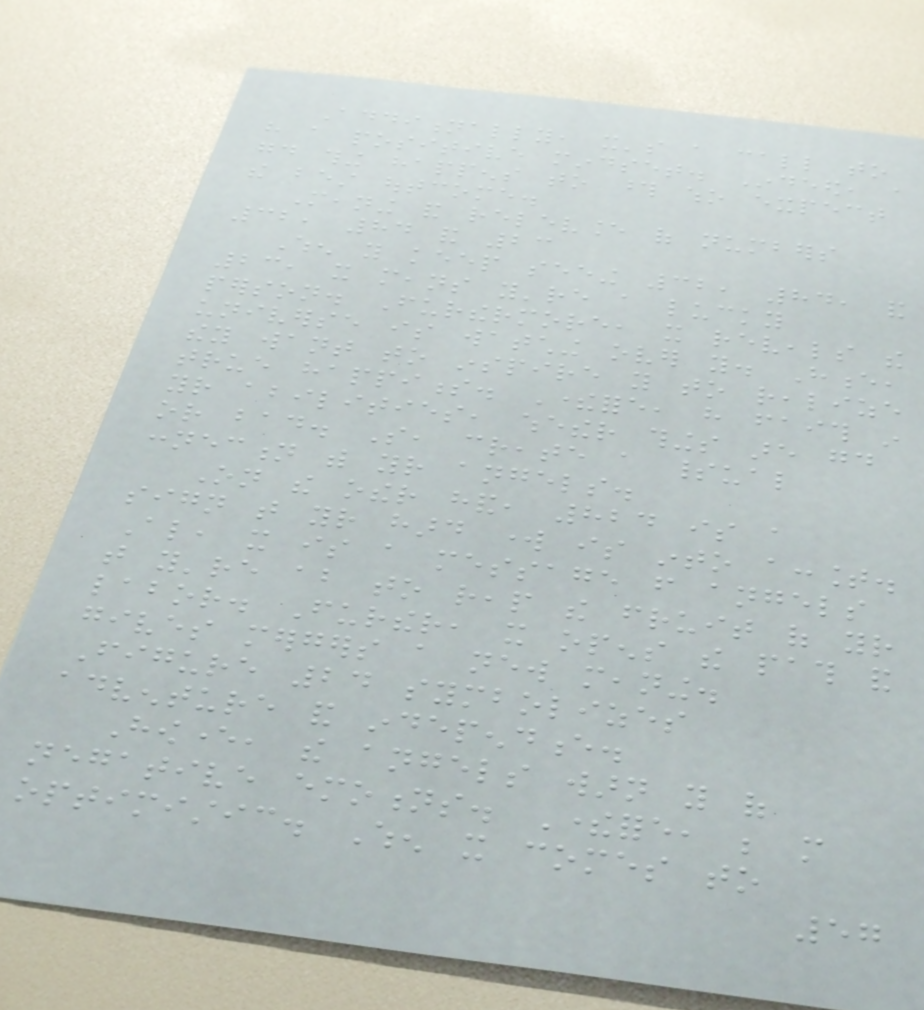Additionally, it's a call to
have a positive mindset. Indeed, a
good thing happens to those who expect
the best outcome.
Meaning and relevance of numbers
32, 84 and 23
When you keep seeing 32, 84, and
23, it means you're a lucky
person. Furthermore, it reveals the
universe is watching over you. Hence,
they want to inspire you to realize
true happiness. Therefore, have faith in
your abilities, whether things are good
or bad. So, create a spiritual
connection with your angels.
On the other hand, 824 is a
sign that your hard work is into account.
Also, it is a message from angels
that you're about to reap the fruit of your
labor. Further, it opens the path and
gives mergers a new meaning.
Figure 24 symbolizes
adventure and independence.
However, the angels warn you of
negative emotions. Therefore, be more
optimistic. When it comes to
57
